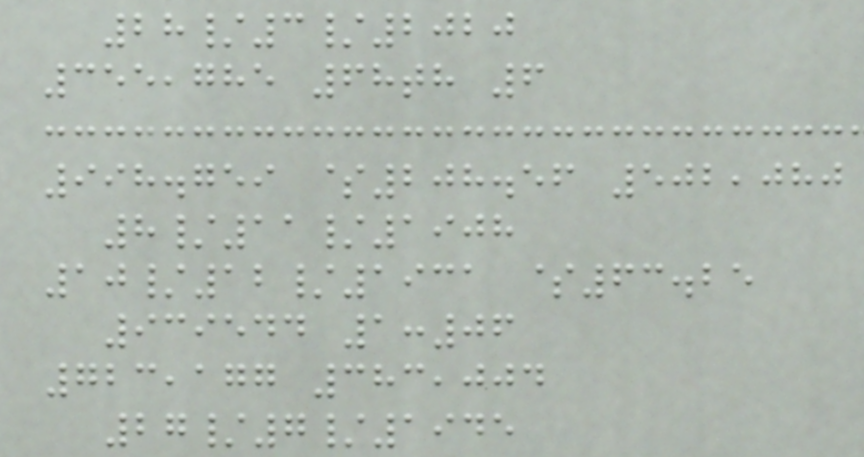28/3/2020
355,785 68th 6
998.759 $208.56 502,080
8/11/1908
10/12/1931 $63.25
939544 1:06
723,177 383,004
27/7/1945
